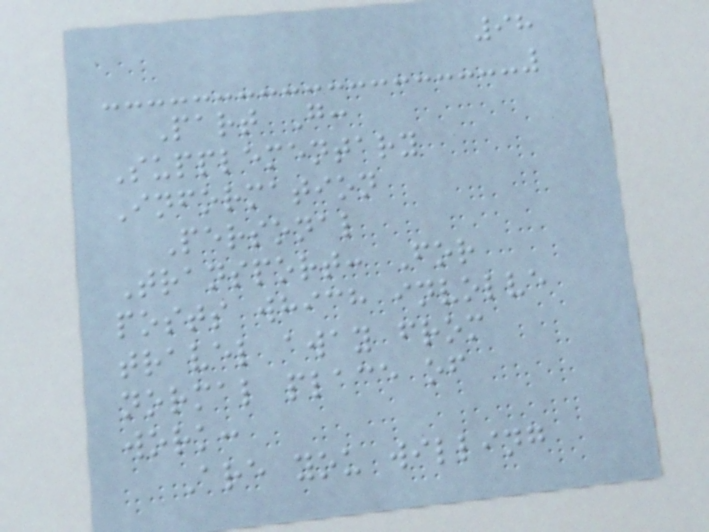98
Part G:
Supplementary
Information
Personal
Transport: For
posts which involve
travel away from
normal place of
work:
Are you willing
